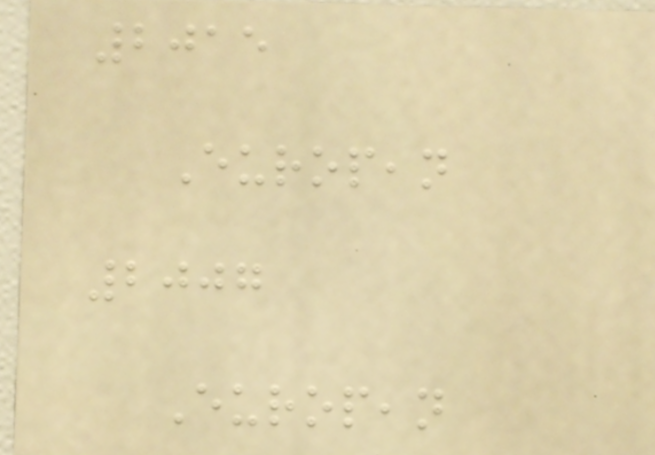2015
European
2007
European
